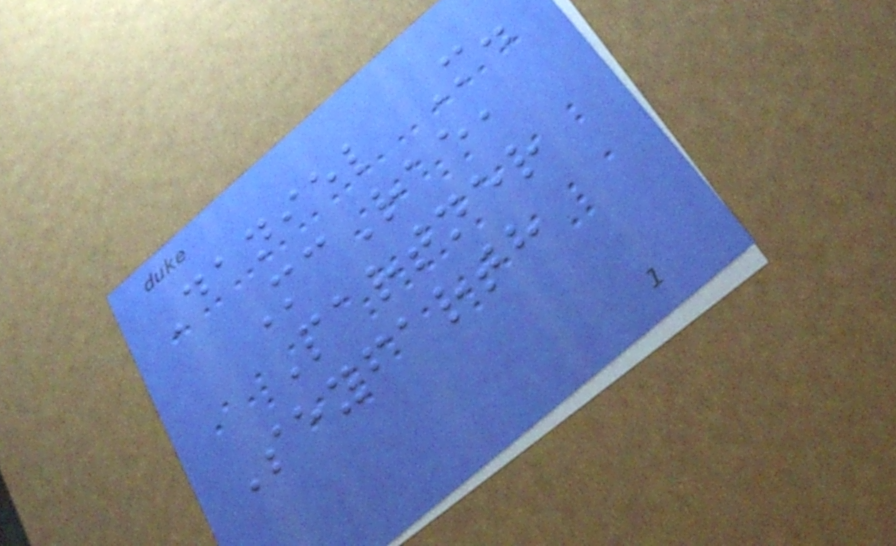Daniel M.
McRae,
Partner
Seyfarth
